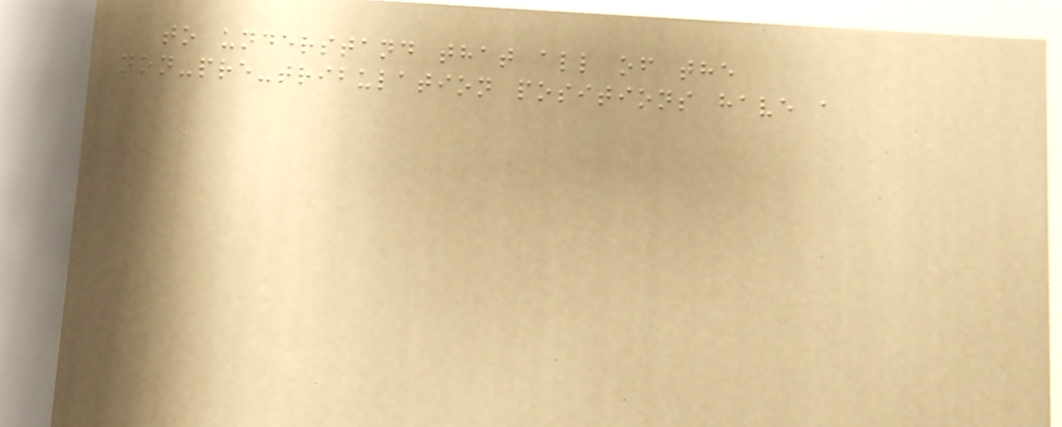to understand that all of the
non-pre-tribulation positions have a
